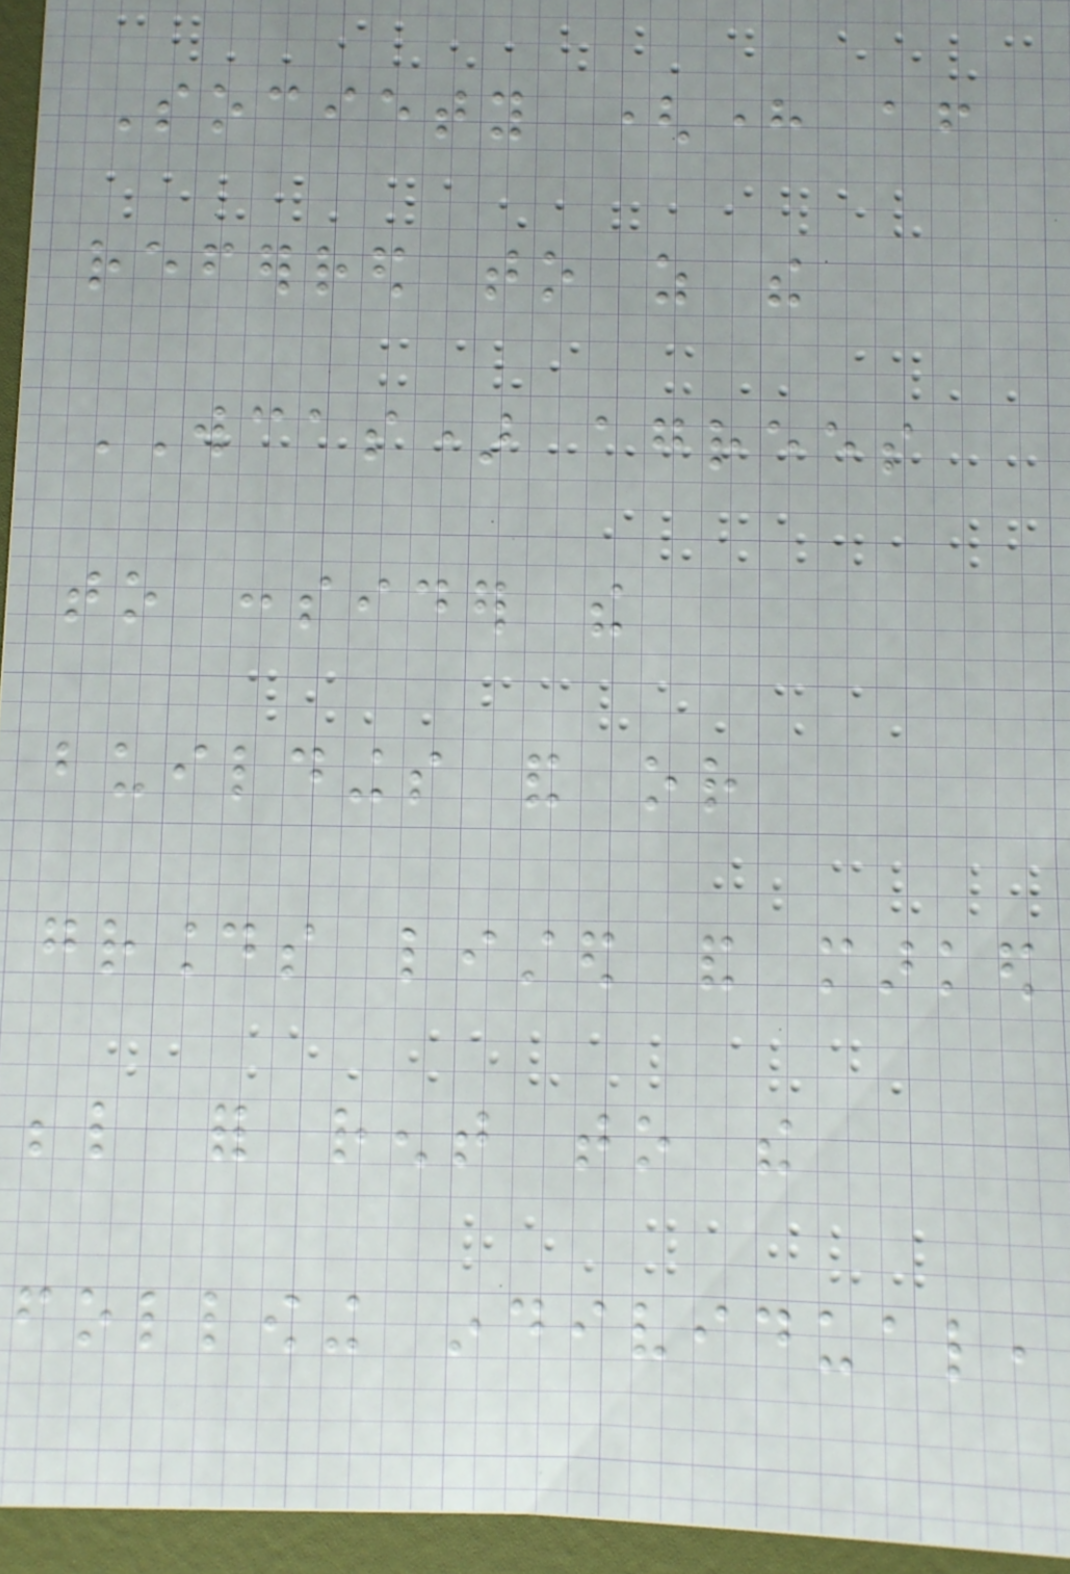Society (here after
referred to as the
WCAS) agrees
to consider the
buildings and or
grounds listed and marked
below for rent to the
following individual,
